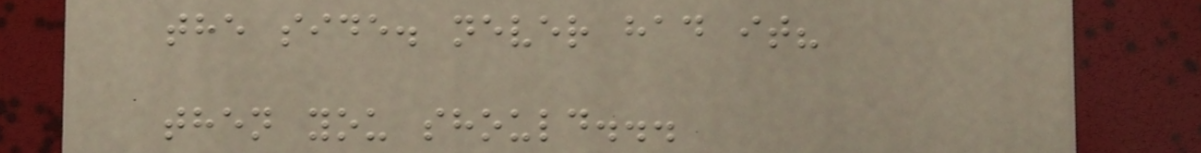the side. never had it?
then you should...
